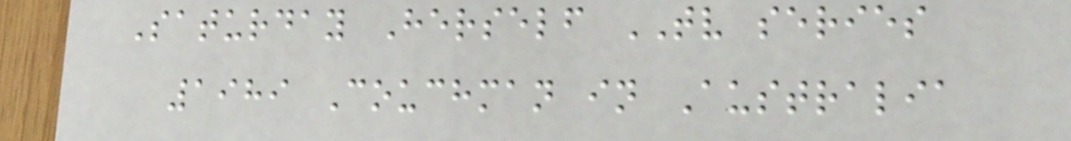Saturday Herself TV series
1989 Couchman in Australia
